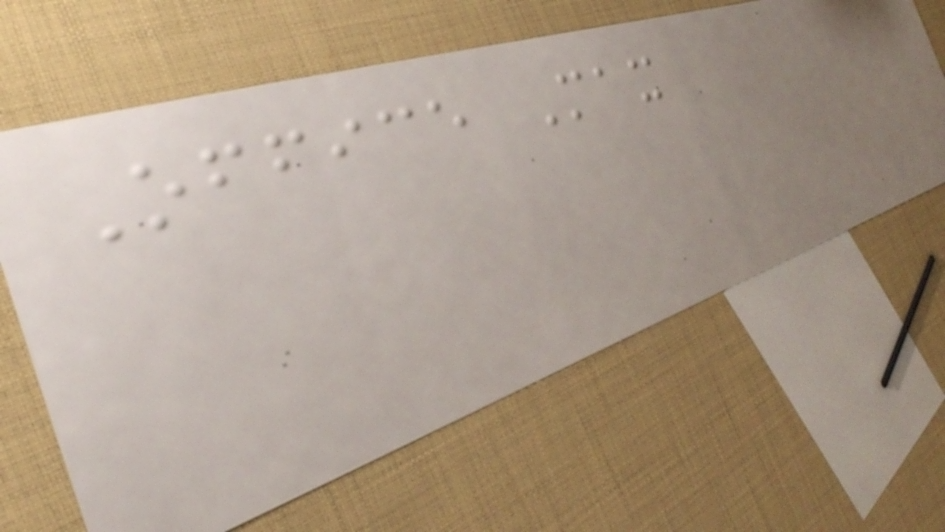Office Max
